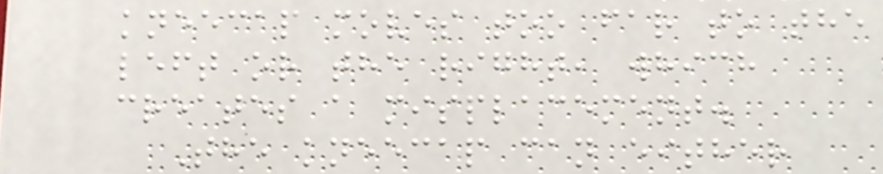kneecap moves too far to the
left or the right, which
creates a misplacement.
The kneecap can either
